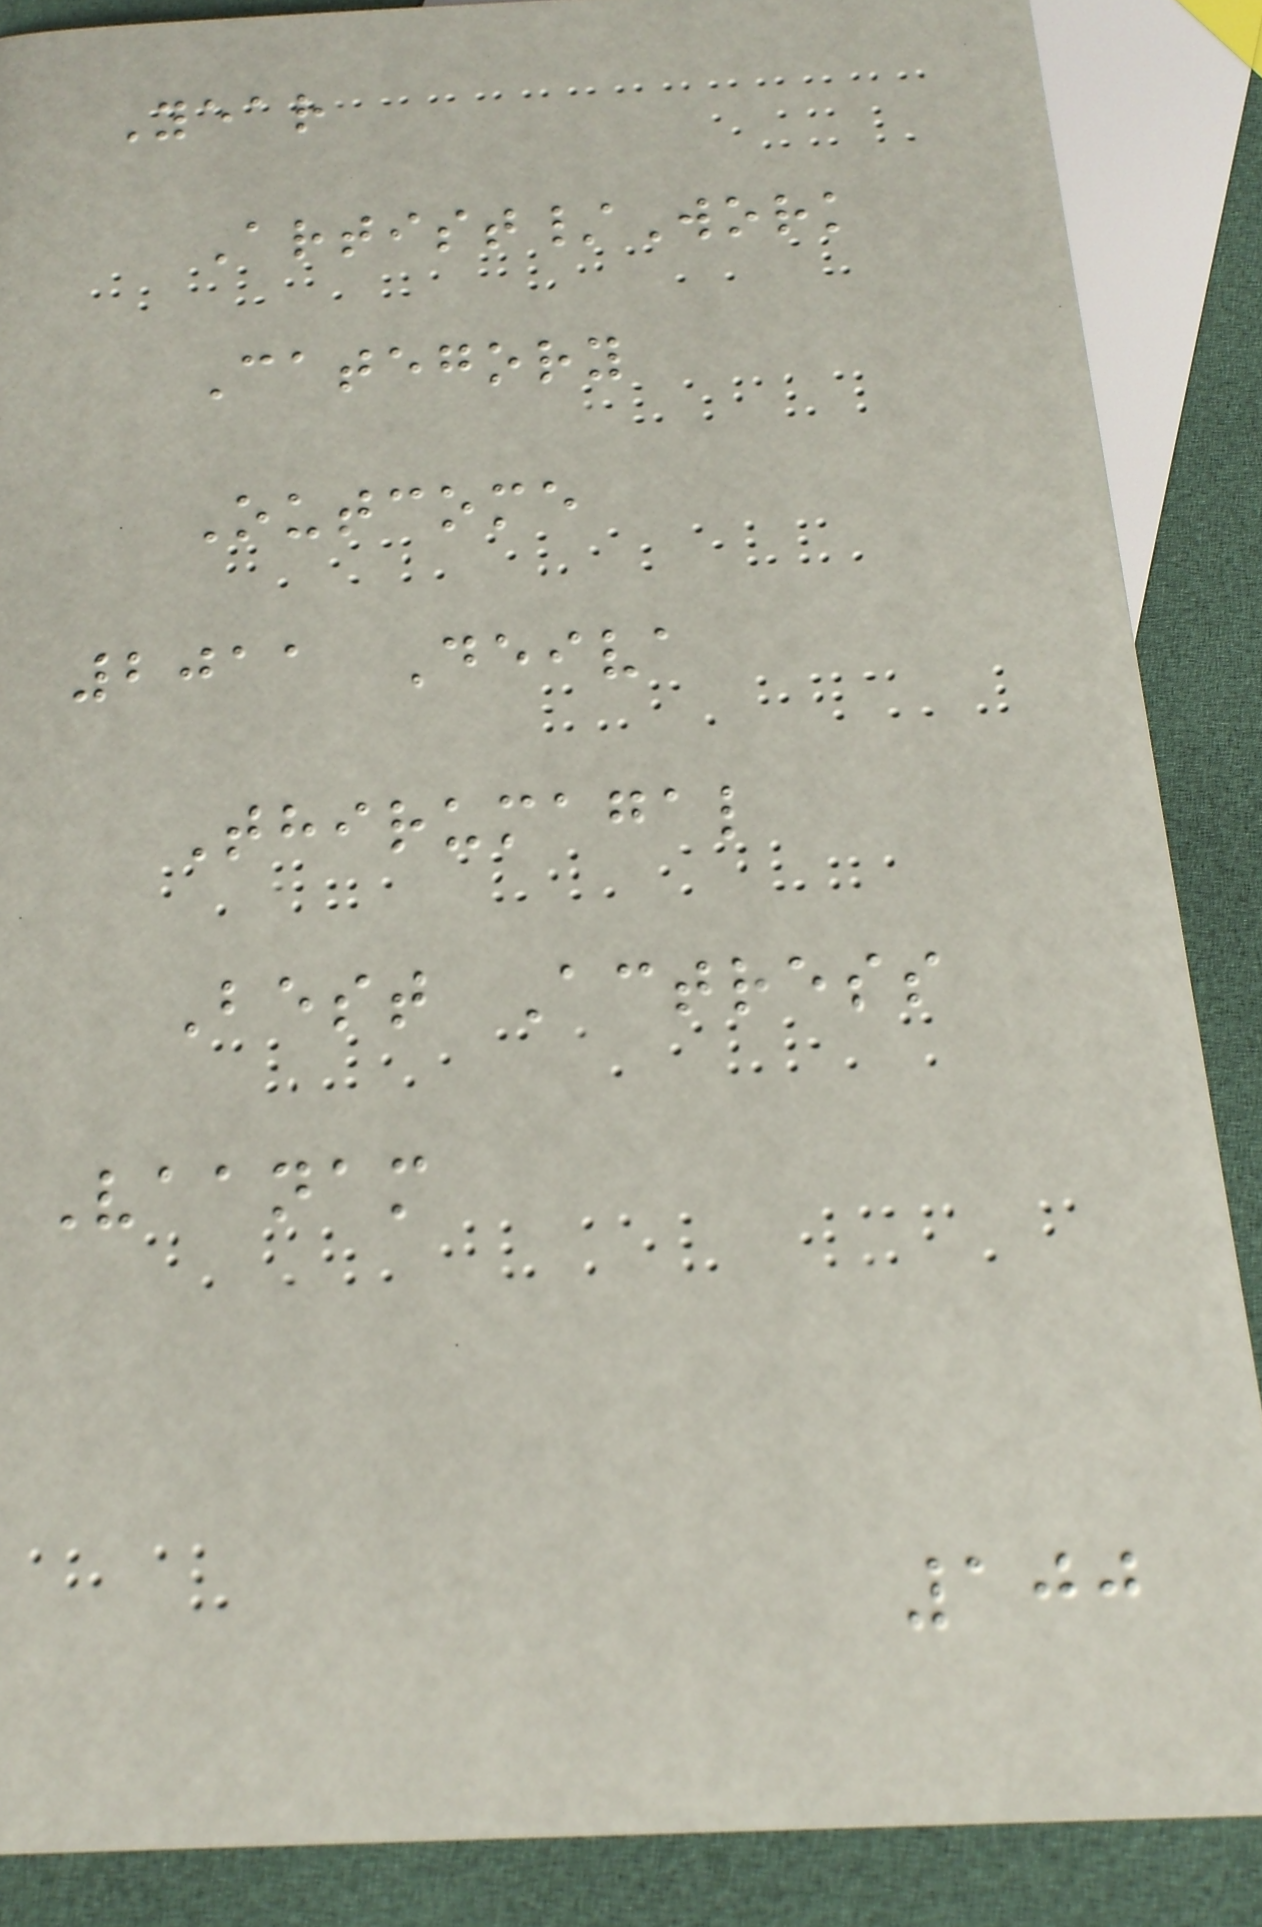Year
Artist/Work
Category
Outcome
2011 Deiva
Thirumagal
Best Actress
Vaanam
100
